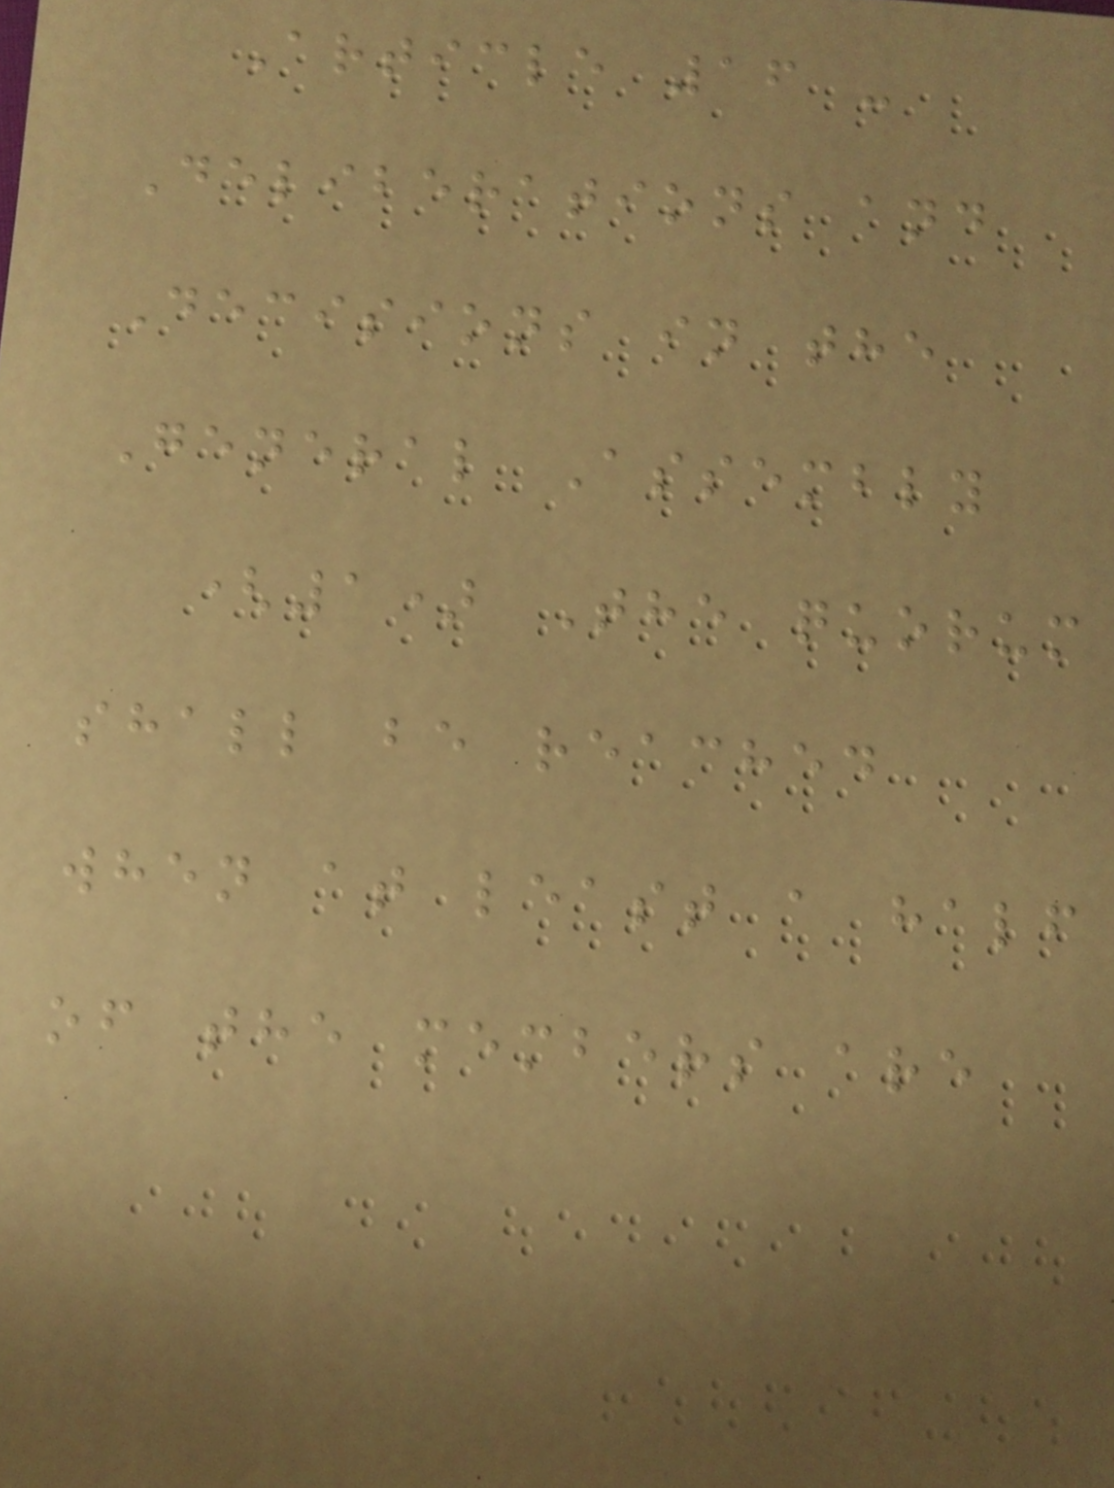Article 16 -
Deliberations and
Decisions in the
General Assembly
(1) The quorum
shall be reached
when at least a half
of the members are
